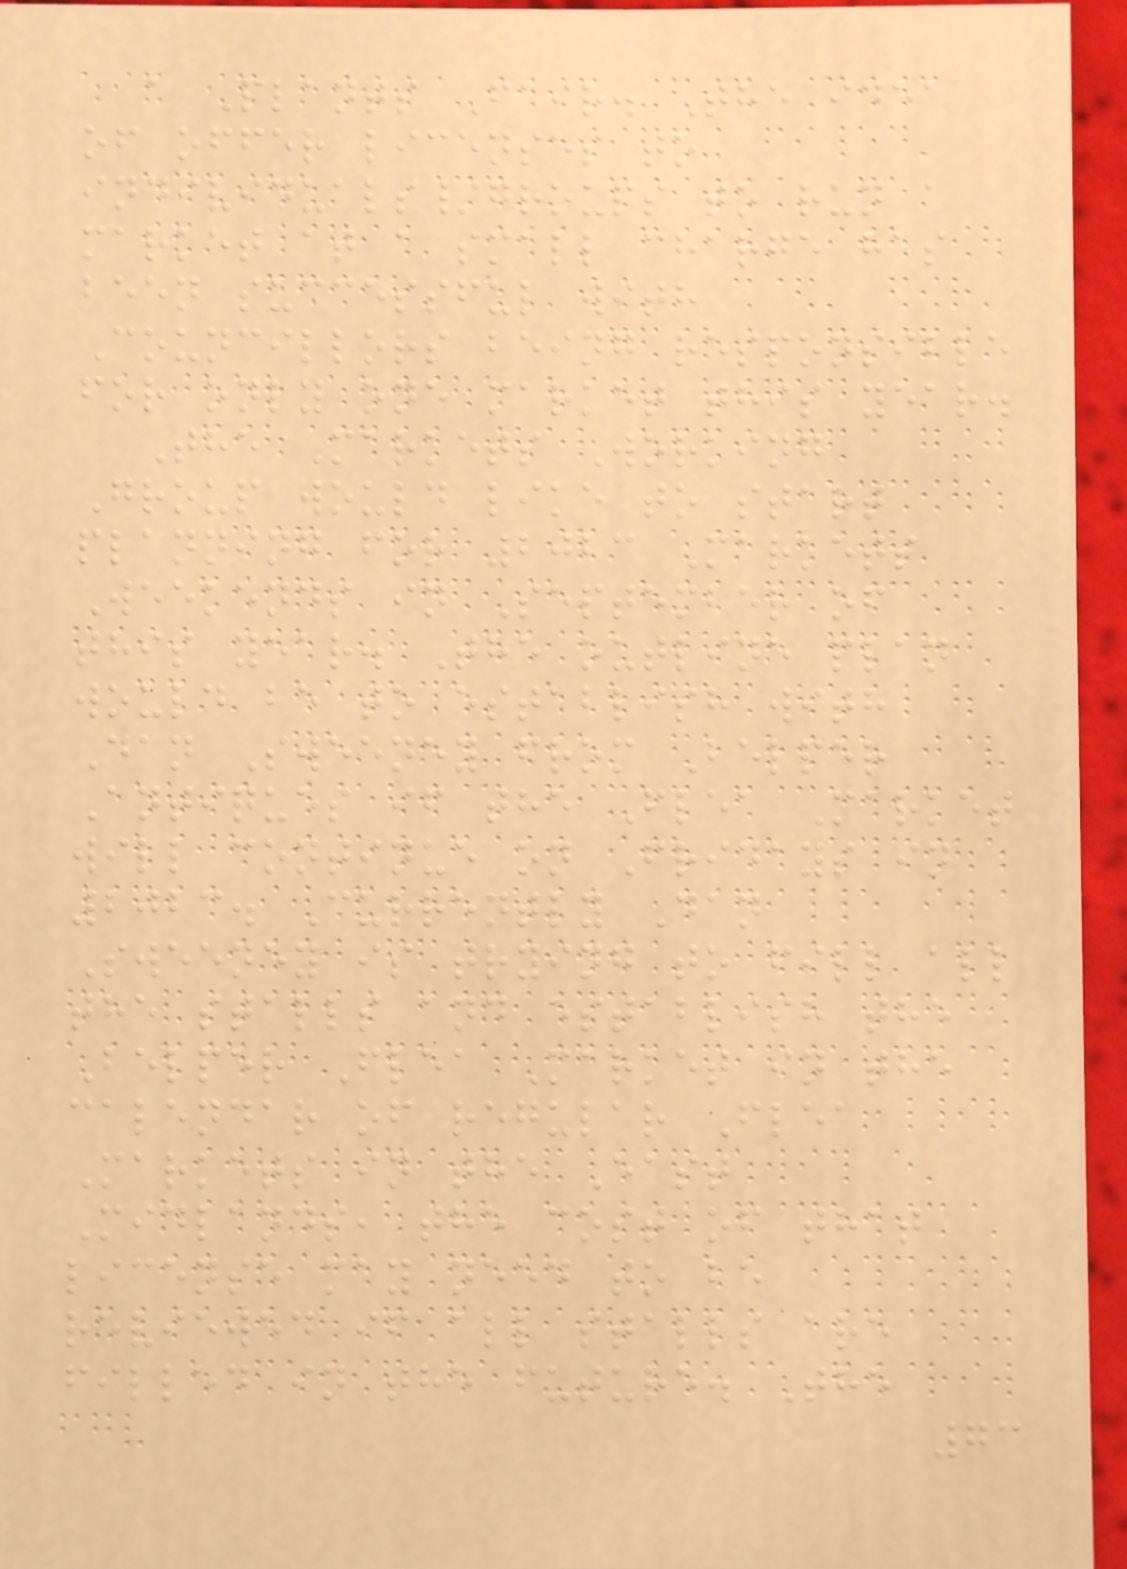a Plants Fair. The idea
of offer licenses to
individuals/groups to run a
market at a small charge has
been successful with
Councillors being responsible
for only one market this year.
The Markets Working
Group would like to start
planning for 2023 Markets
Weekends in September of
this year. The outline plan
would be to establish with
Dan Sweeney from Belper
Antiques if the Flea Market
will continue on Fridays in
2023. Currently Dan
Sweeney is trying to fill all
the stalls and establish the
Belper Flea Market in the
calendar of regular Flea
Markets in the East
Midlands, the cost of that
license may need to be
reviewed if all stalls are
filled in the future. The
73
